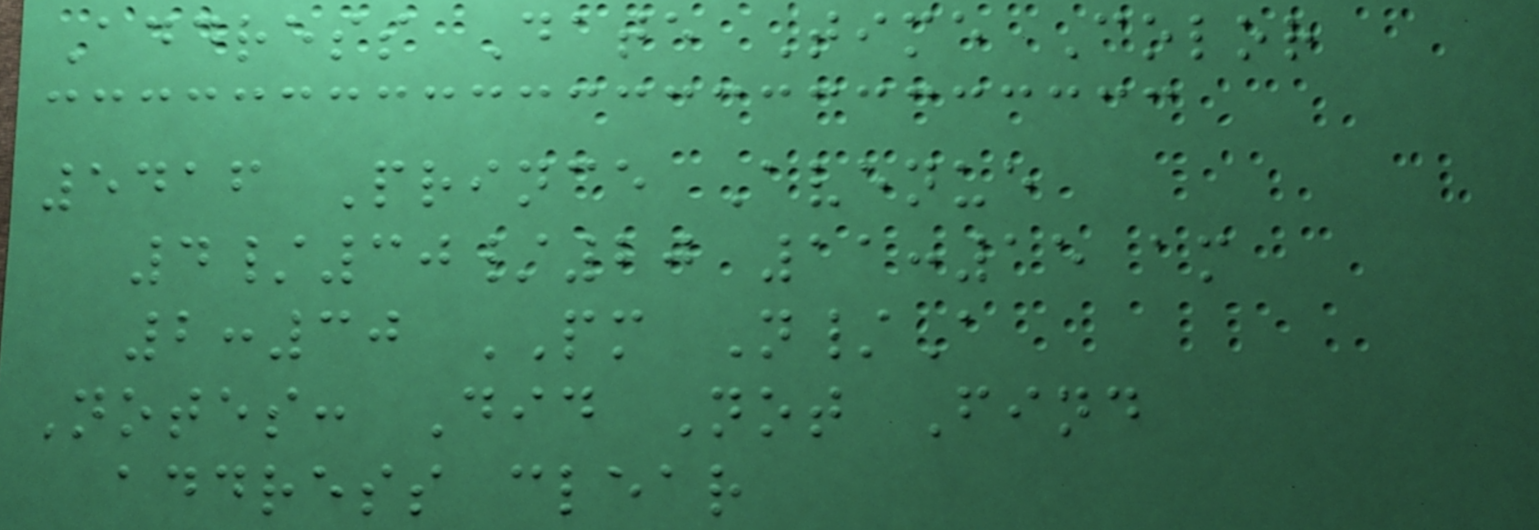Address Date Time Color
5416 Prince Avenue
4/30/20 11:15 am
2:30 PM N/A
Notes: Did Not Find
address clear
